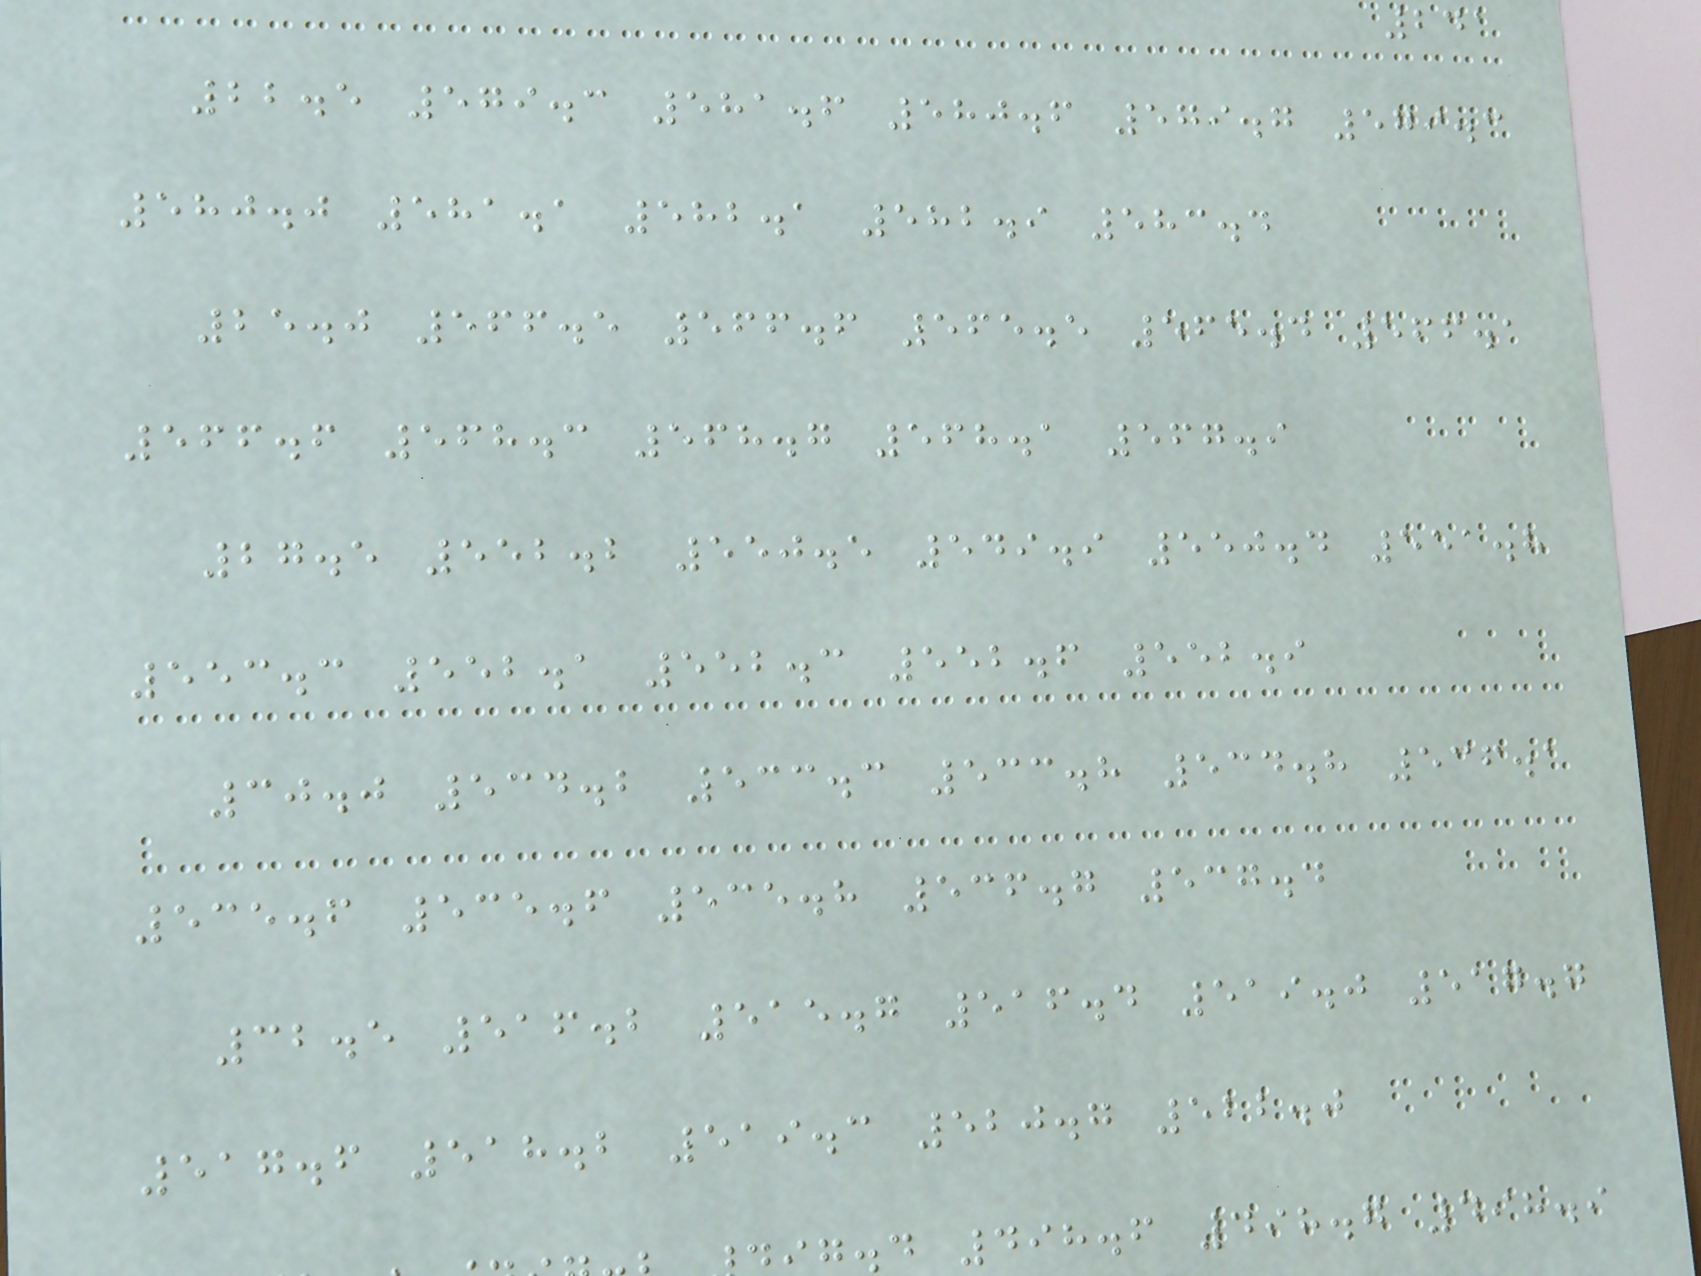241
22.5 579.3 581.6 580.6 579.7 579.3
580.0 581.1 582.1 582.9 583.4
25.0 566.5 566.6 565.5 565.4 566.1
566.6 568.3 568.7 568.1 567.9
27.5 552.2 550.5 549.9 550.4 551.8
553.3 552.1 552.3 552.6 552.9
30.0 534.2 533.3 533.8 534.8 536.1
535.6 535.6 535.8 536.7 537.4
32.5 516.2 515.7 516.4 519.0 517.7
517.6 518.2 519.3 520.7 522.0
.d 498.6 498.7 498.9
